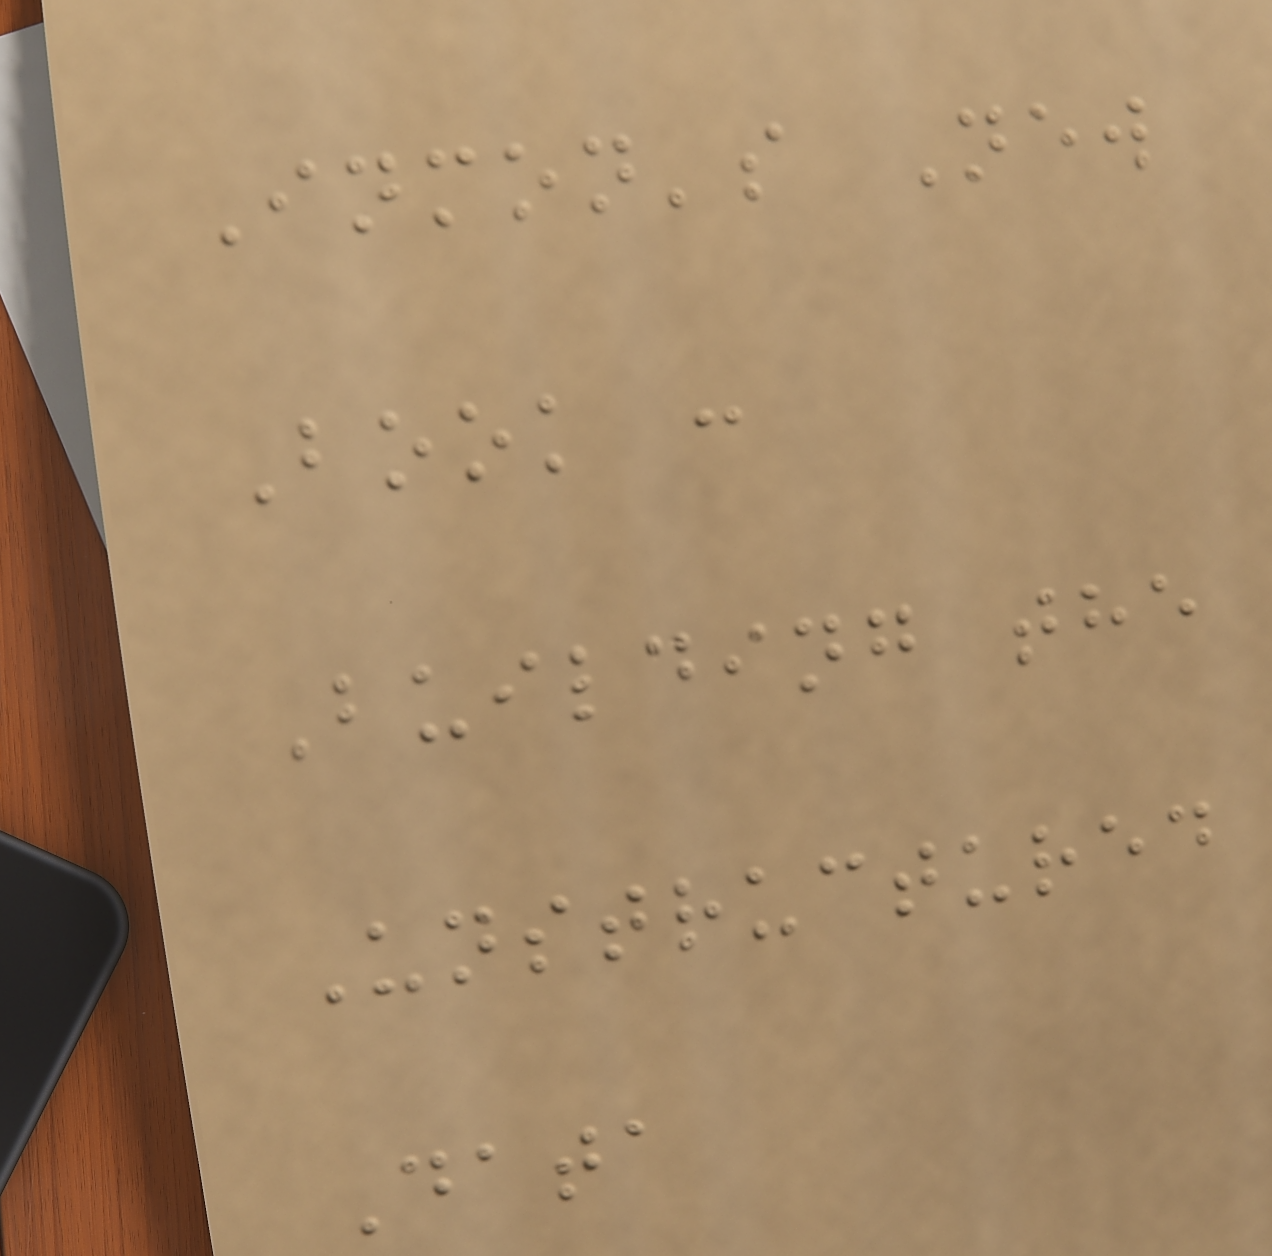Inmon's New
Book :
Building the
Unstructured
Data
